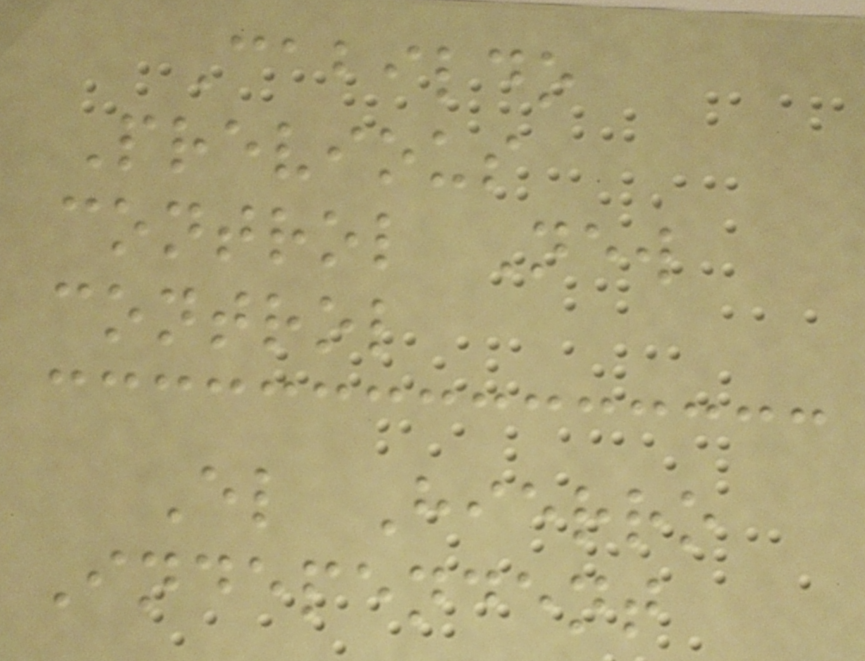Cabildo
Previous
control New
control
El Hierro
Independent
